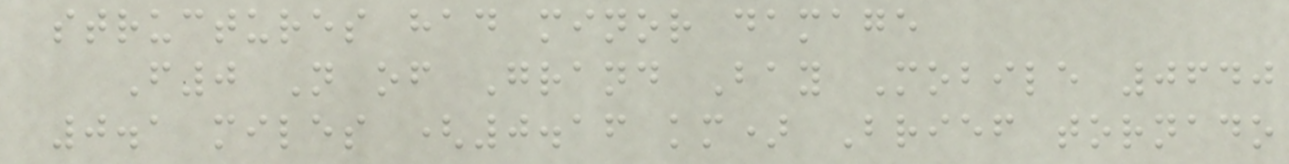structures had minor damage
F0 N of Grand Bay Mobile 0640
0.1 miles (0.16 km) Brief tornado
